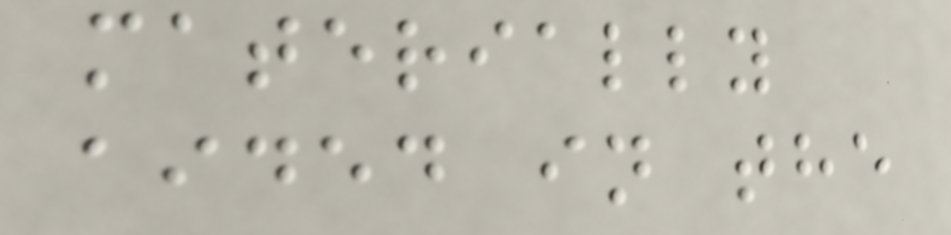materially
aided in the
